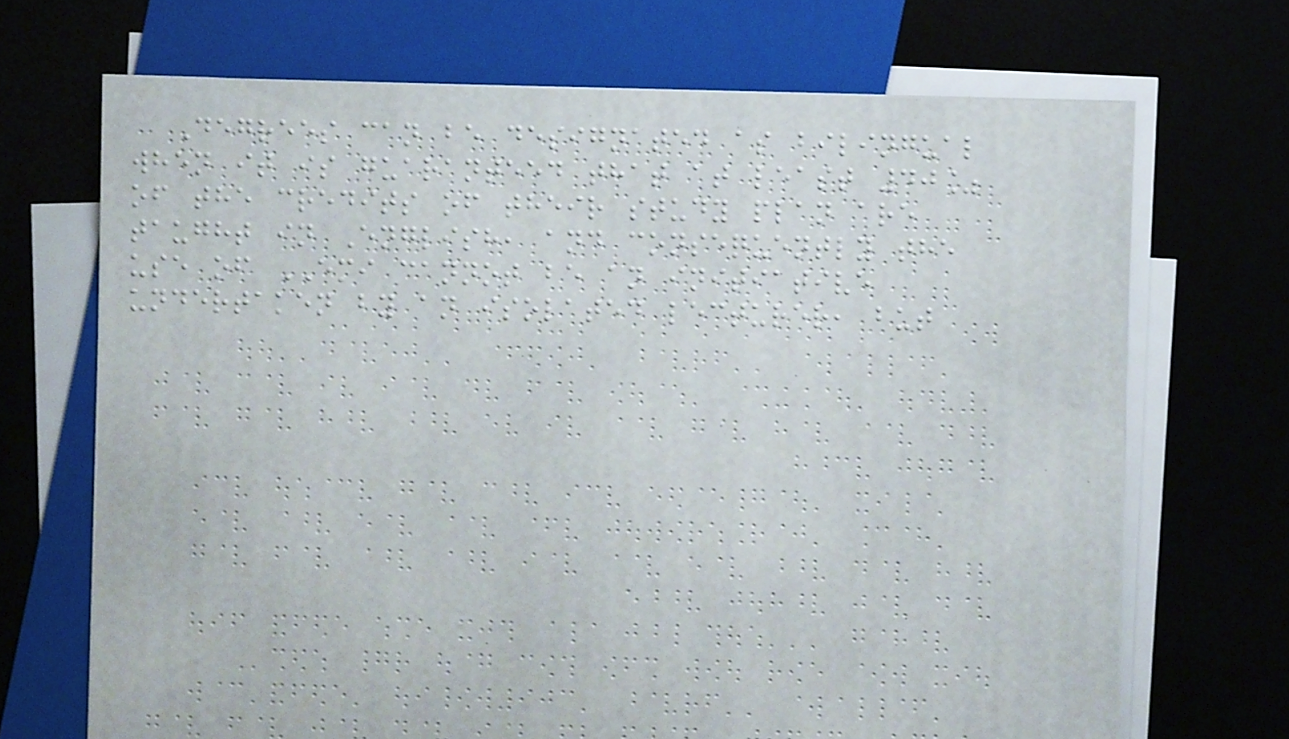Degrees can be designated as bilingual
when it is guaranteed that at least 40%
of the credits of their study plan are
taught in English, and consequently the
use of EMI cannot be an initiative
undertaken by an isolated lecturer, but
